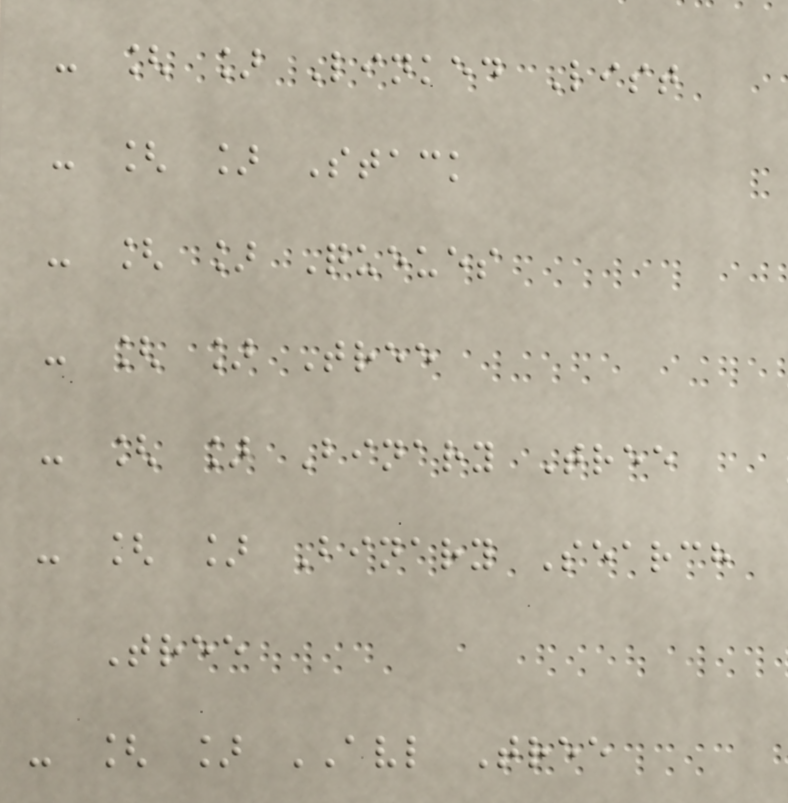- [ ] Linked List
- [ ] Stack
- [ ] Queues
- [ ] Tree
- [ ] Binary Tree
- [ ] Binary Search
Tree
- [ ] AVL Tree
